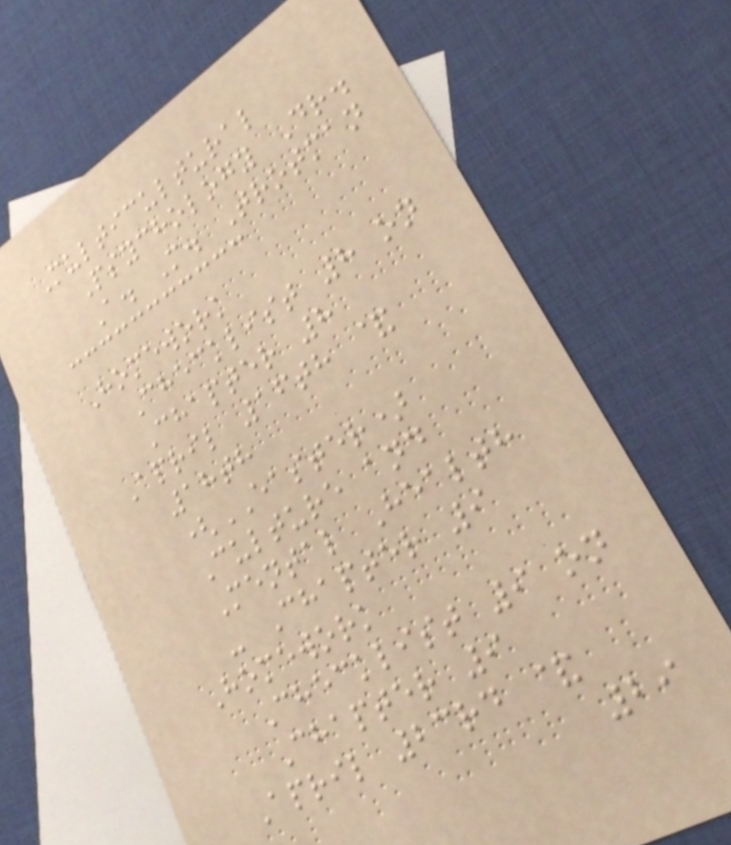Multicultural
Psychology Dr.
A. M. Trotman
Homework
Checklist 8 on
Chapter 8
April 16th &
18th
(EASTER)
Culture and
Mental Health
- Chapter 9
Homework
Checklist 9 on
Chapter 9
April 23rd &
29
